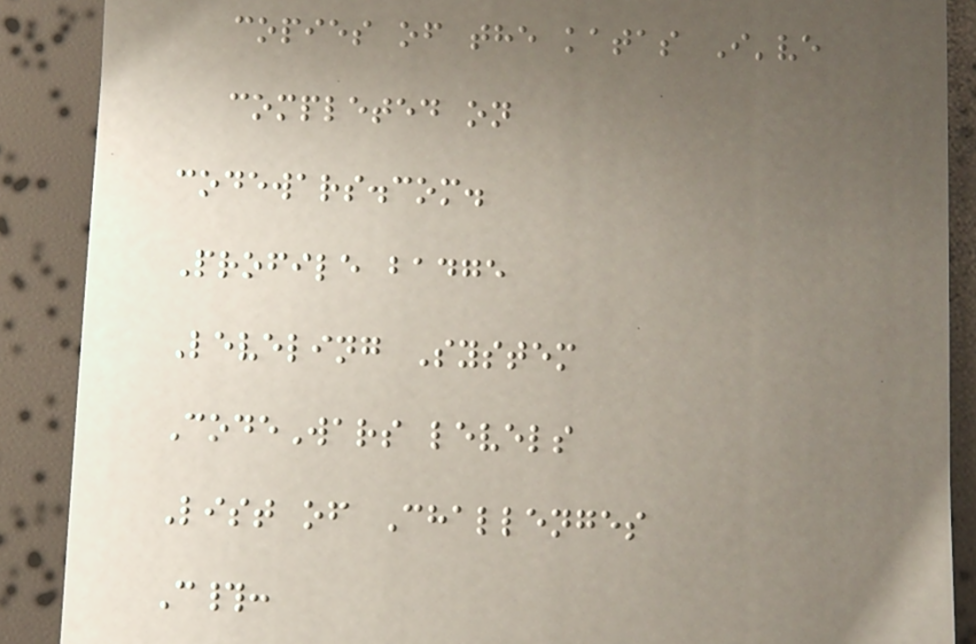copies of the katas I've
completed on
codewars.com.
Profile badge
Leveling System
CodeWars levels
List of Challenges
C#:
